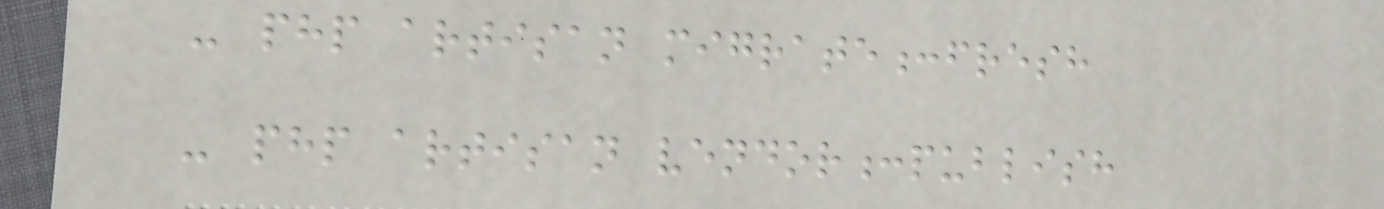- php artisan migrate:fresh
- php artisan vendor:publish
